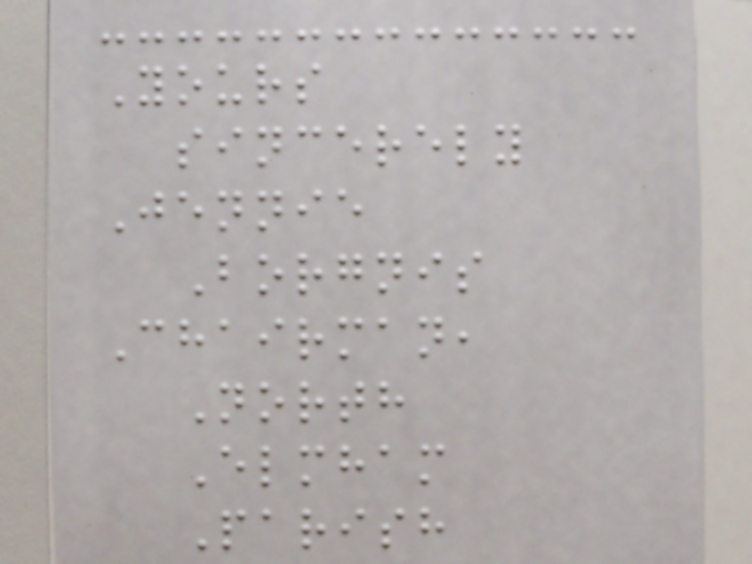Yours
sincerely
Jennie
Borgnis
Chairman,
North
Elmham
Parish
